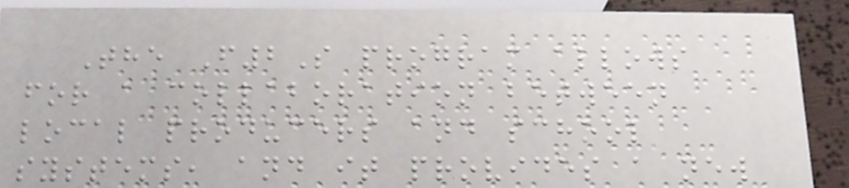The F2S program allows
for a collaboration between
local producers and school
systems, and it provides a new
